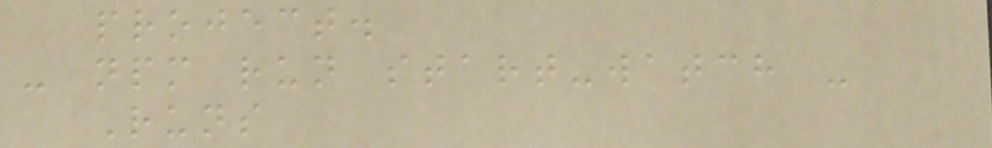project.
- npm run start-watch -
Runs
